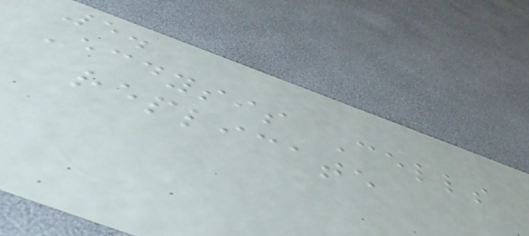5.
Ecdysis Cells
replicate
